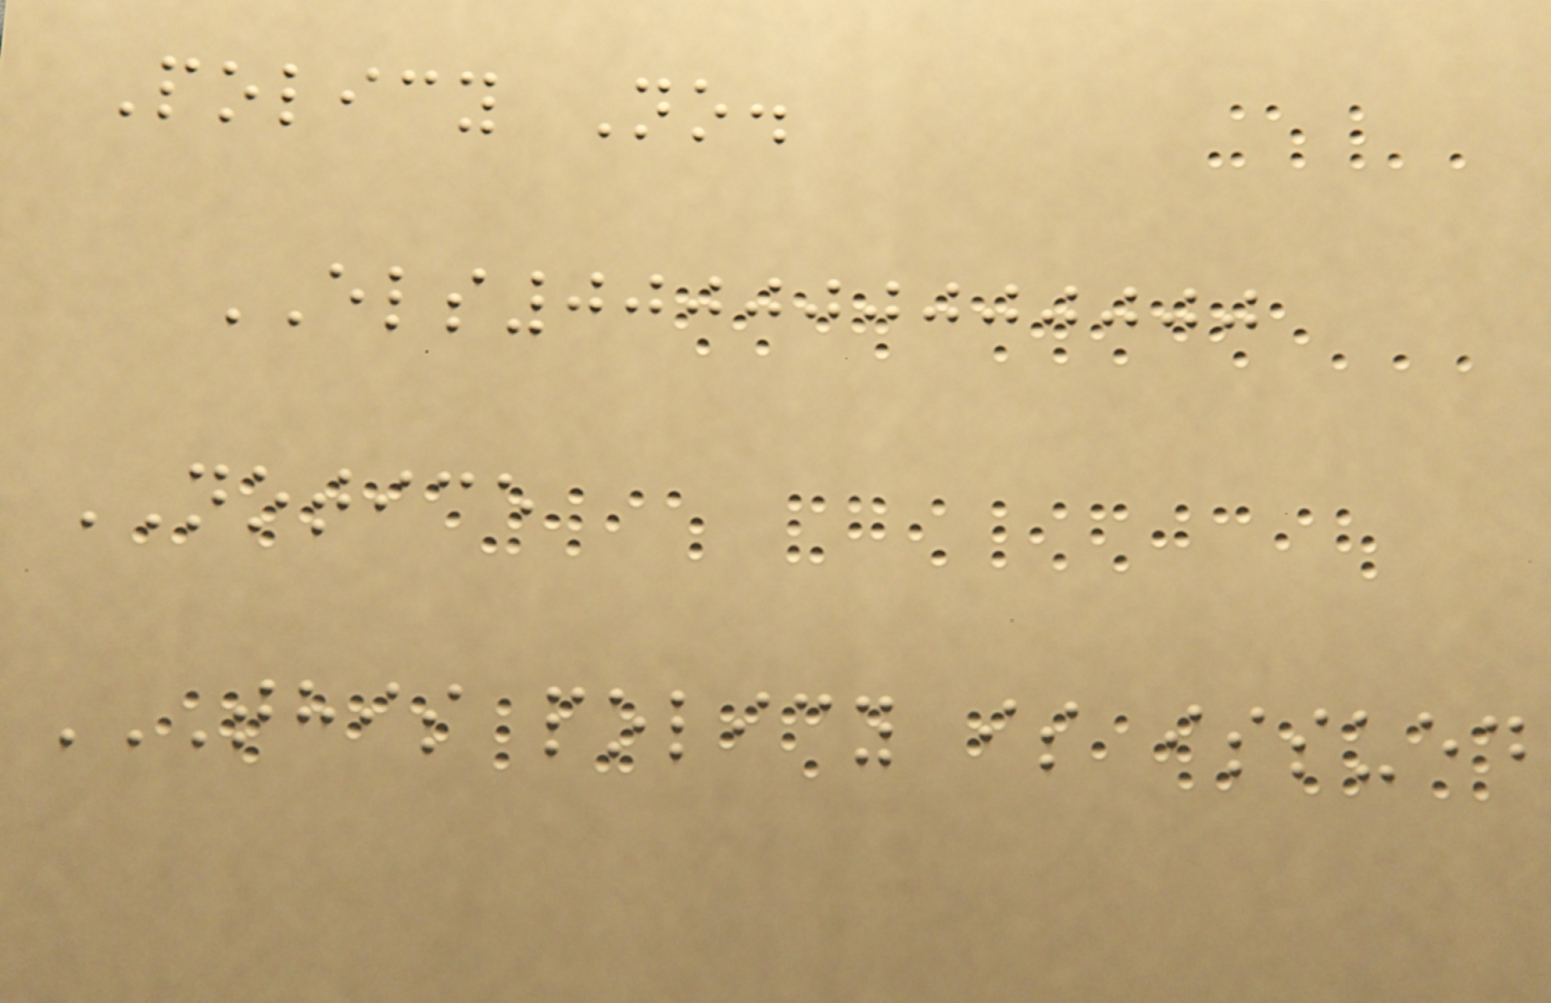Policy No.
ELS000000000000
NOTICE
THIS POLICY IS ISSUED
